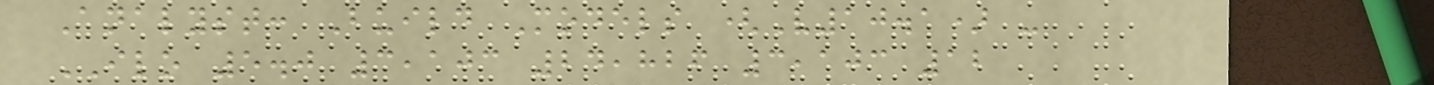Analyst: Build Models (V10.1) -
ILO 5.0 3,103 24,826 3,103 12
